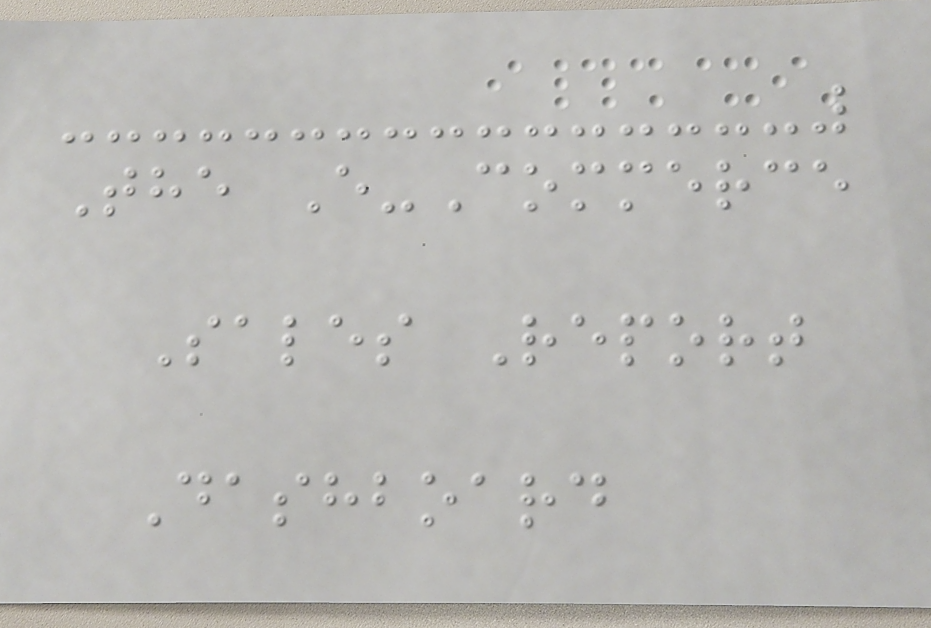The E-Commerce
Sales Report
Dashboard
